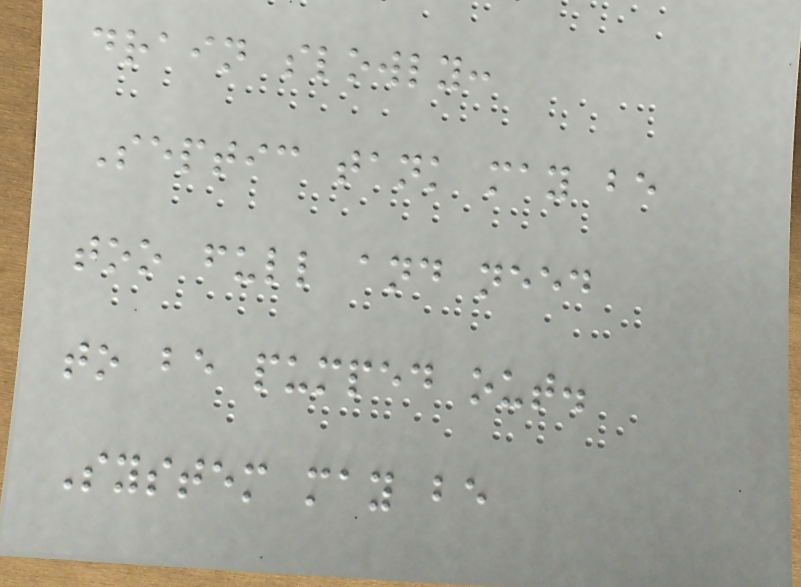drain slowly:
Septic tank may be
too full and need
to be pumped out.
System may be
